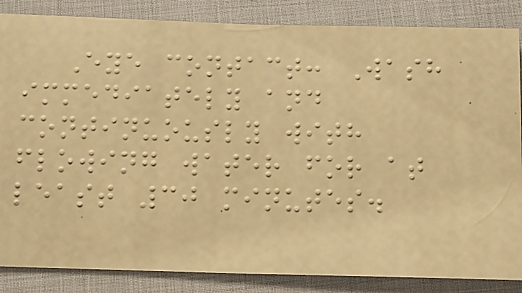Eye contact: Wash
immediately and
continuously with
flowing water for at
least 30 minutes.
